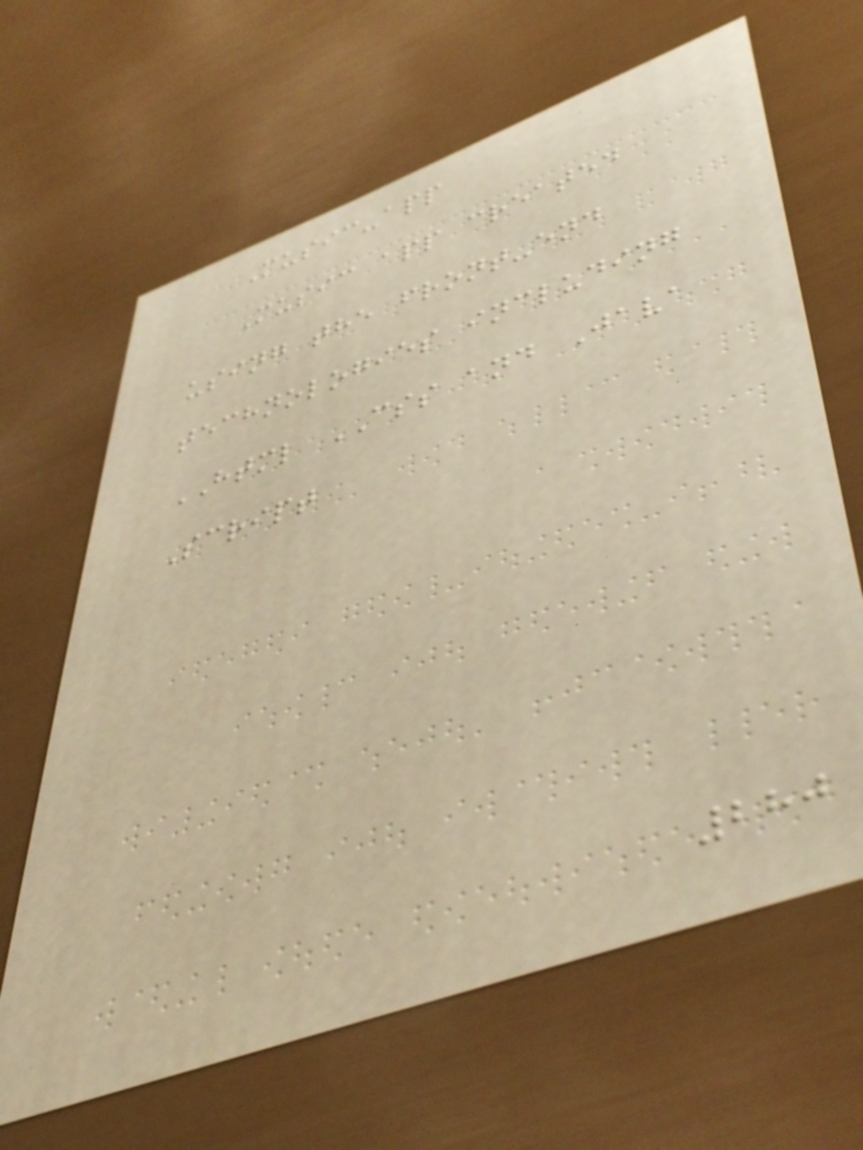Music-app
Music app created
using the front-end
technologies including
HTML CSS and Java
Script
280
